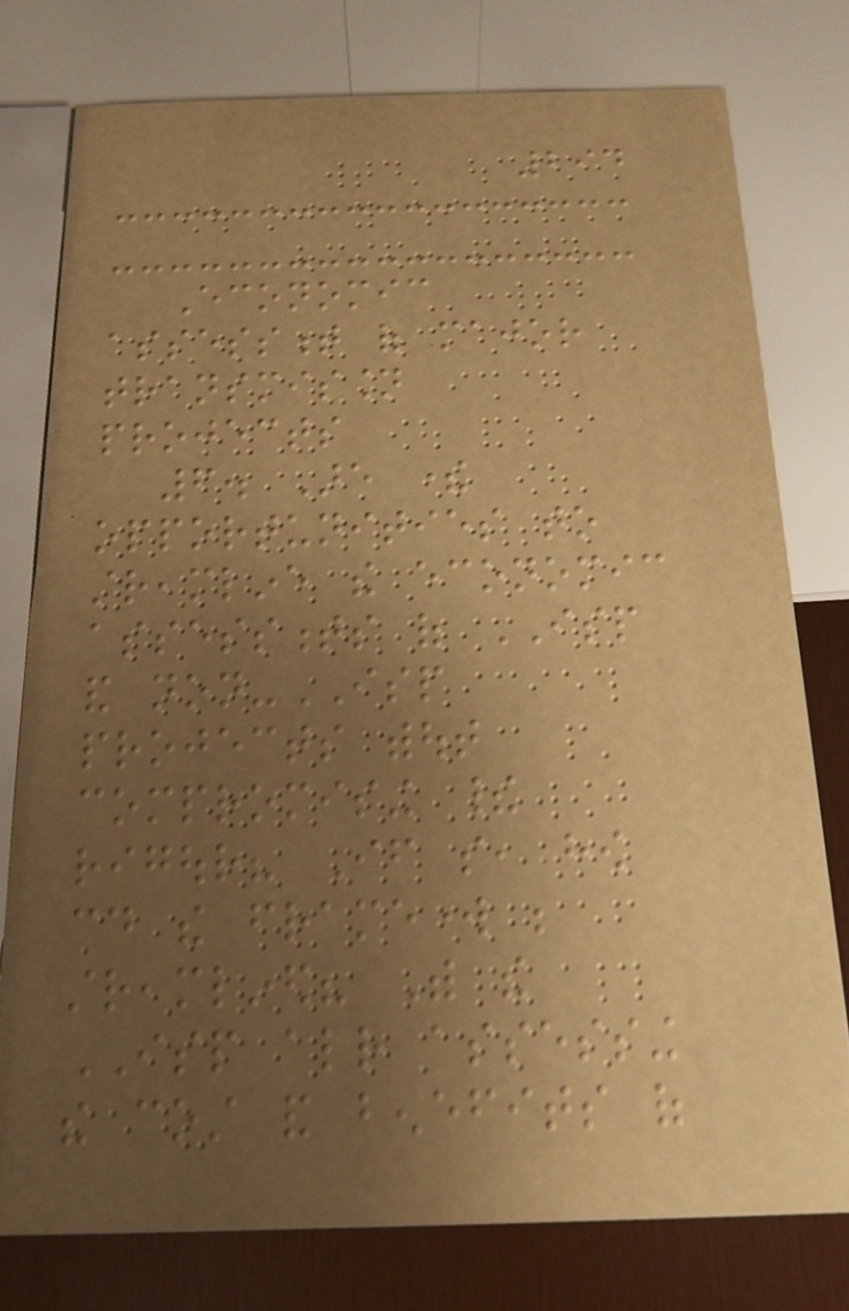294
Economic
assessment of major
transmission
projects
6. Are there
opportunities to
streamline the economic
assessments of ISP
and non-ISP
projects without
compromising their
rigour? If so, how
could the framework be
streamlined? With the
ISP already assessing
the cost and benefits of
